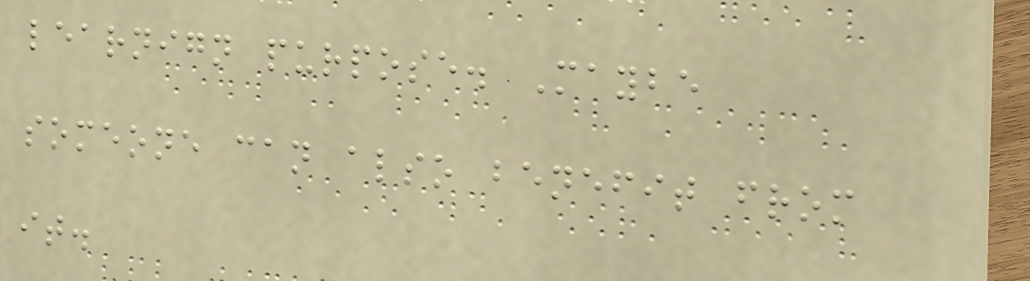learnign purpose. Maybe
someone can also benefit from
it.
